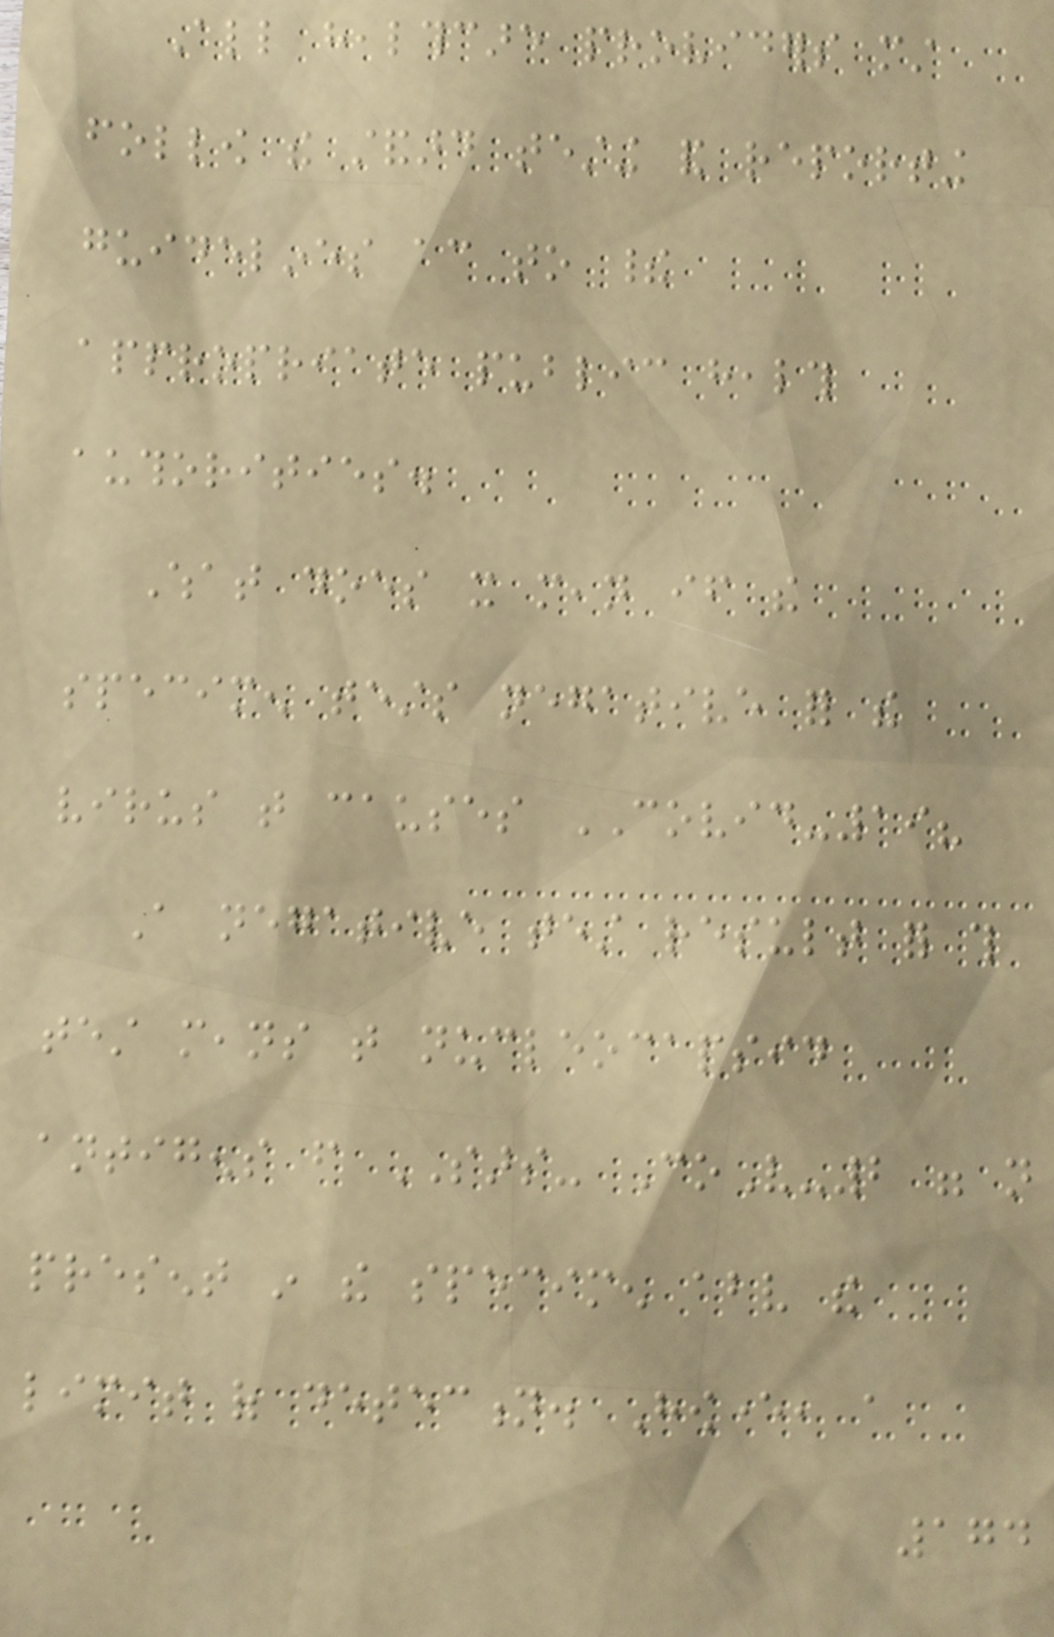All healthcare providers must
follow the standard testing and reporting
guidelines according to their
appropriate public health
authorities.
What does it mean if the
specimen tests negative for the
virus that causes COVID-19?
A negative test result for this
test means that nucleocapsid
antigens from SARS- CoV-2 were not
present in the specimen above the
limit of detection. However, a
174
